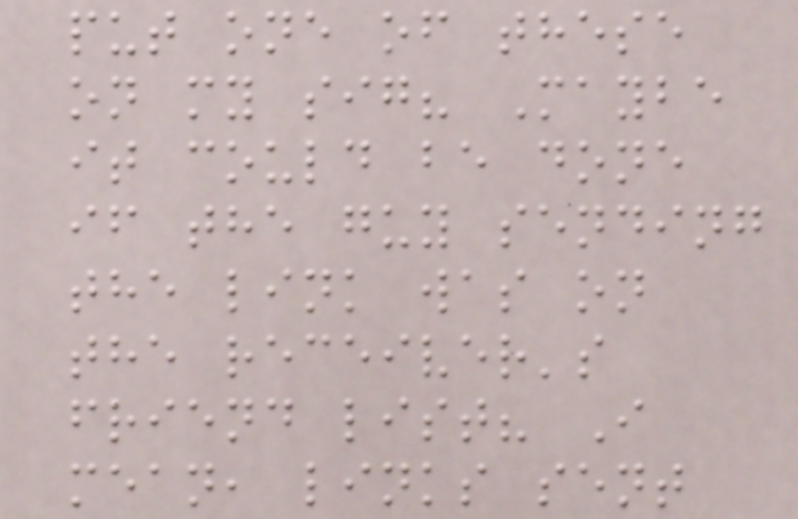put one of these
on my sig? Maybe
it could be done
if the guy sending
the link was on
the receiver's
friend list? I
mean, links sent
